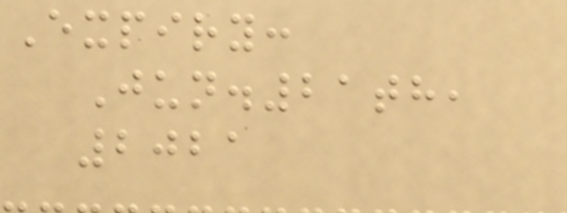Expiry:
Jun.21th,
2021
